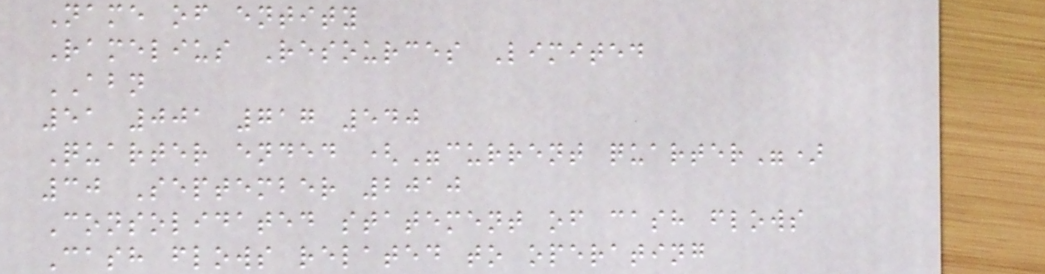Name of entity
Ramelius Resources Limited
ABN
51 001 717 540
Quarter ended ("current quarter")
30 September 2010
Consolidated statement of cash flows
Cash flows related to operating
